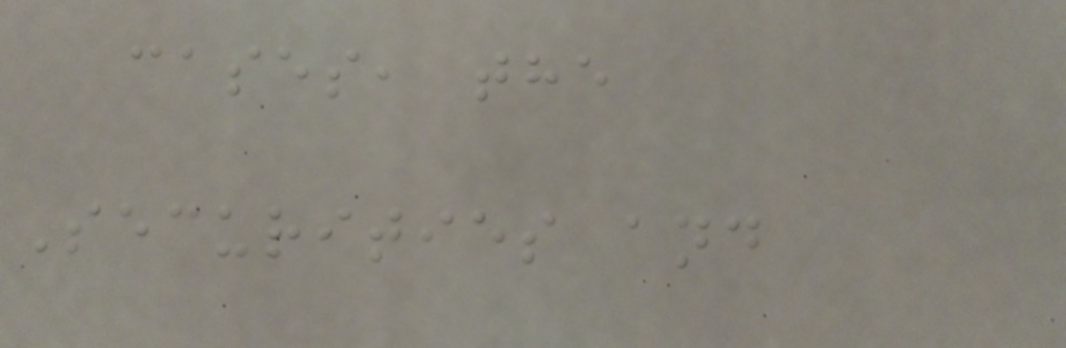cases, the
Securities and
